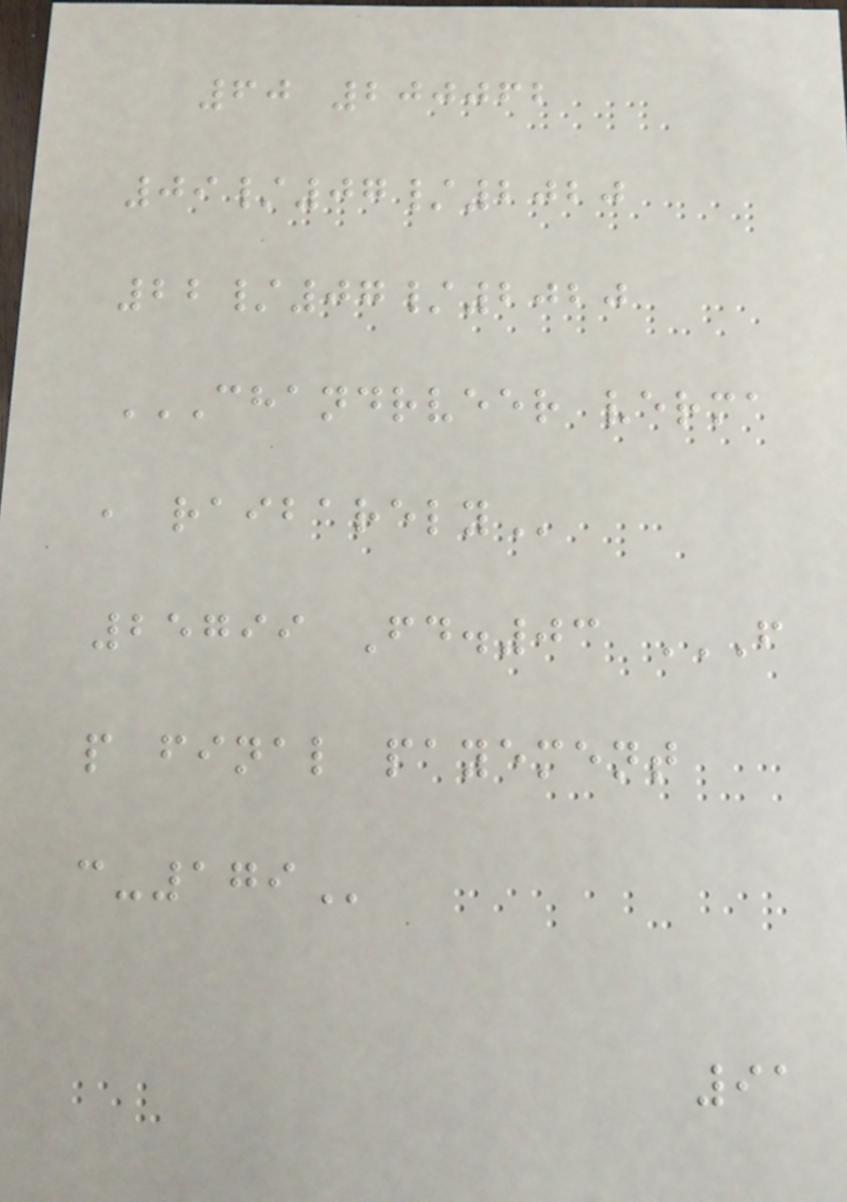60 200062
09/07/2020
22/07/2020
CHANDRVEER VERMA
, RAIBARELY
25799 Fd.03 F
P FINAL PAYEMENT
C-179
91
